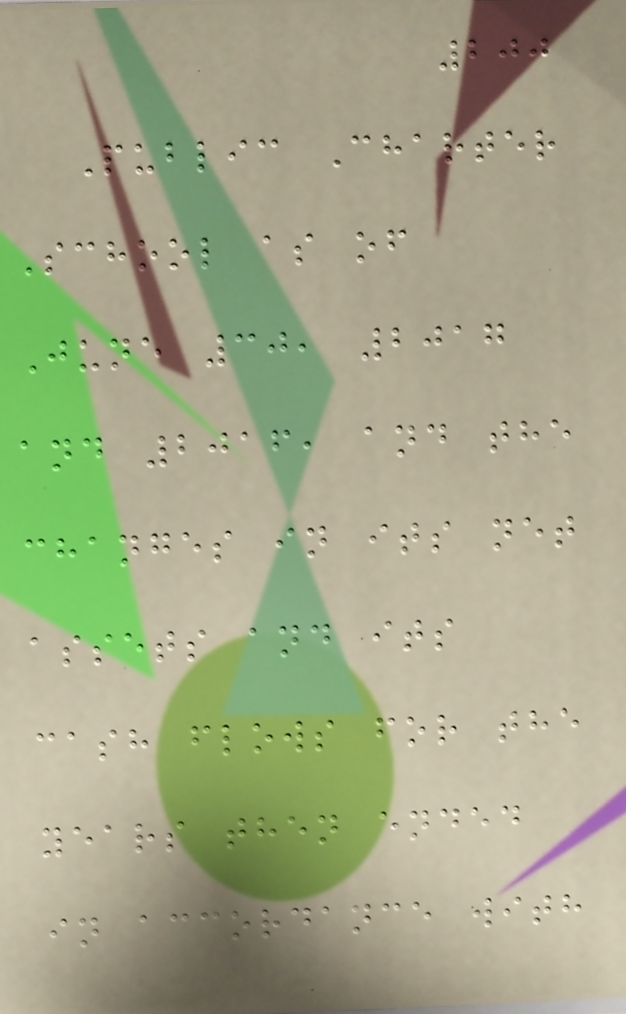200
Public Charter
School as of
June 30, 2017
and 2016, and the
changes in its net
assets and its
cash flows for the
years then ended
in accordance with
